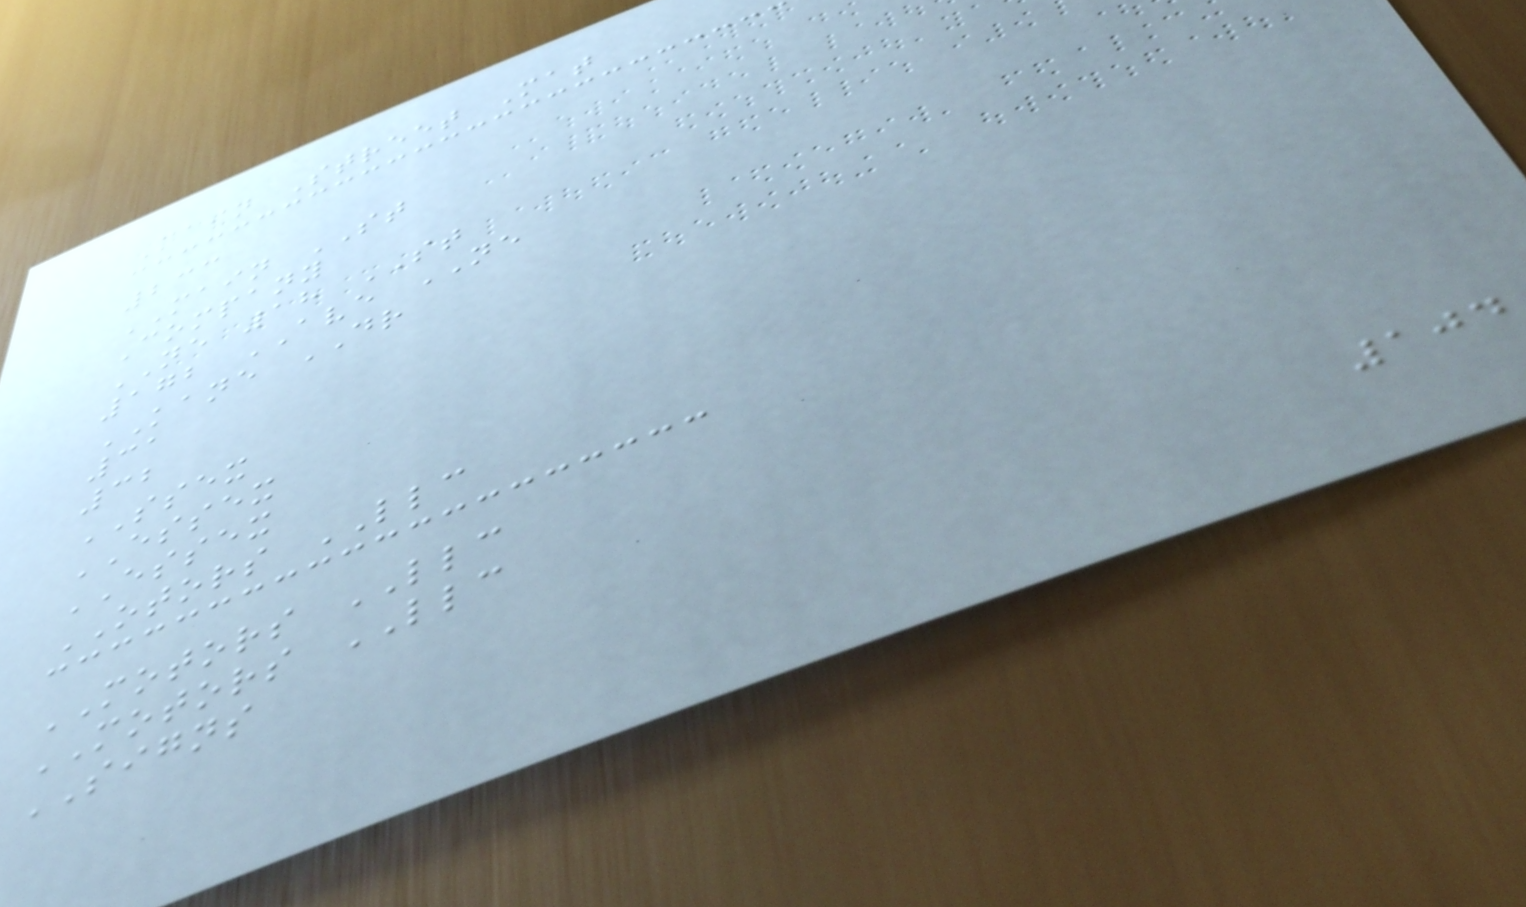Main Street Mat
233
MAIN ST
Company
NE 18 ST
172 AVE NE
KANE DR
31
32
SSEX
ESSEX
ESSEX
OTORS LLC
MOTORS LLC
MOTORS LLC
SIGNS
104
